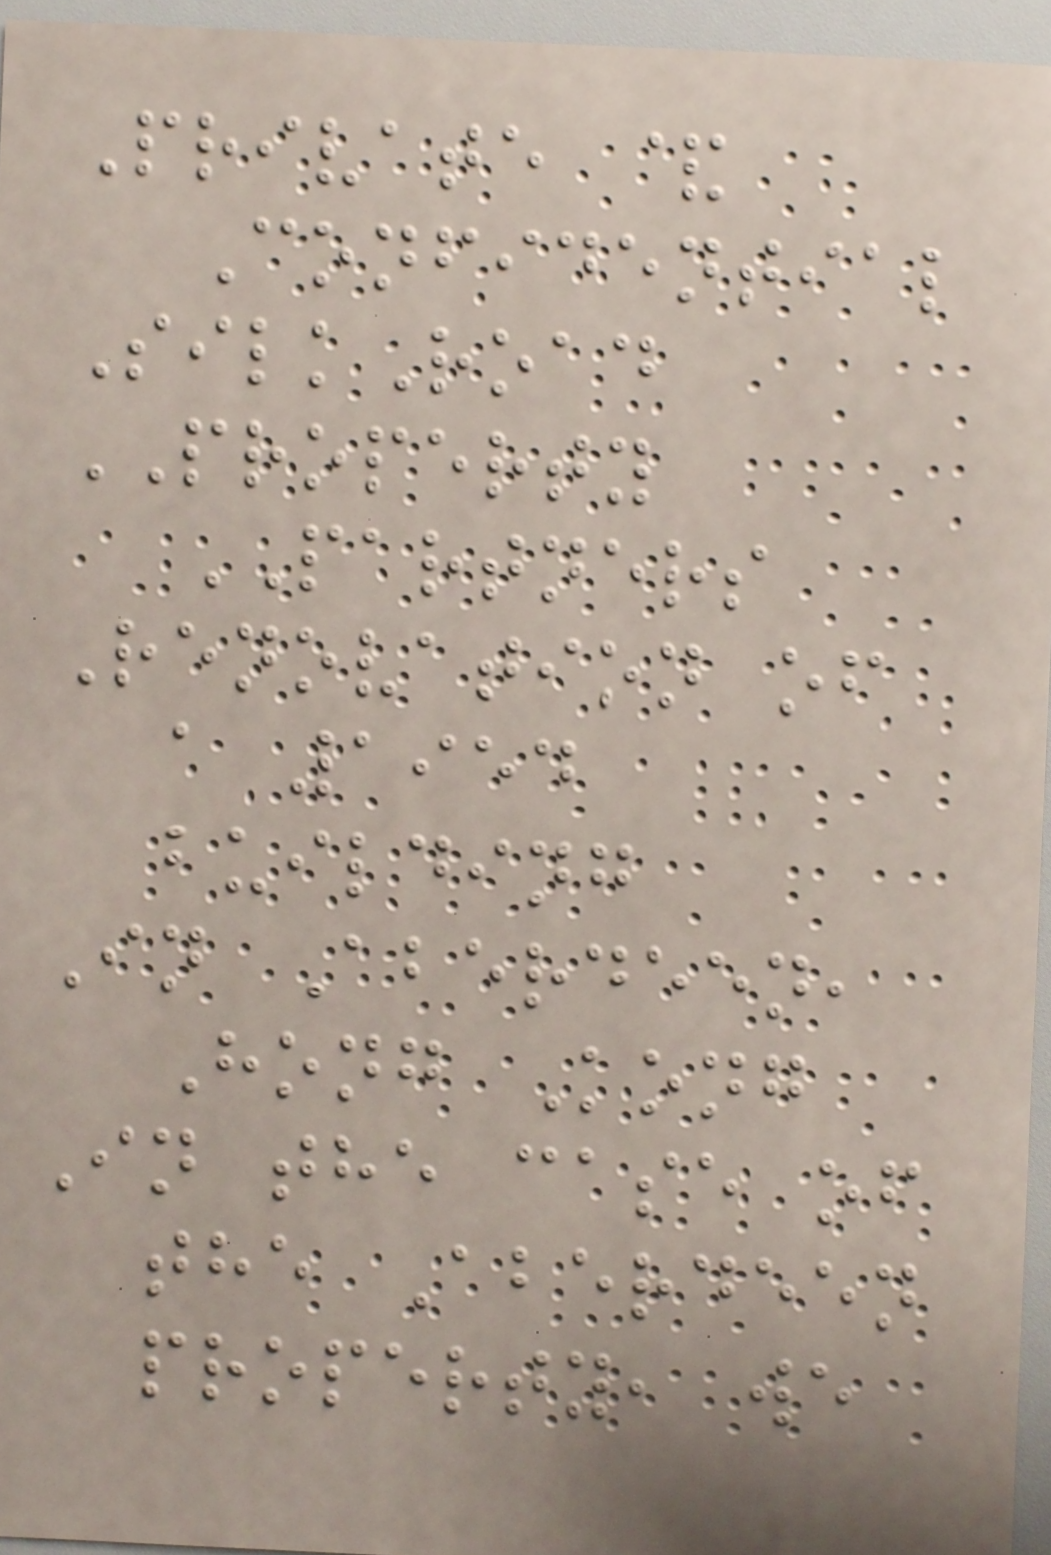Private &
Confidential
SilkRoad
PROPERTY
PARTNERS
Renovation of
a 1954
building
In Aberdeen,
Hong Kong
In the case of
the Aberdeen
property, we
